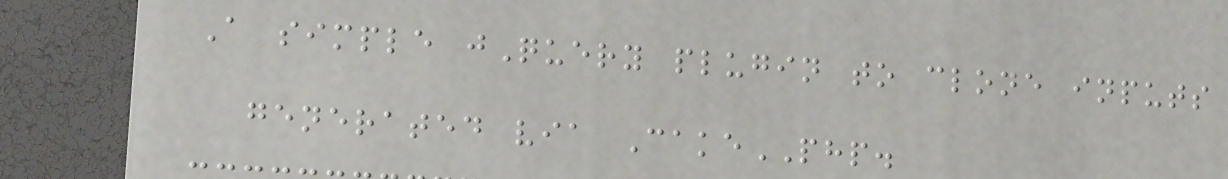A simple jQuery plugin to clone inputs
generated via CakePHP.
